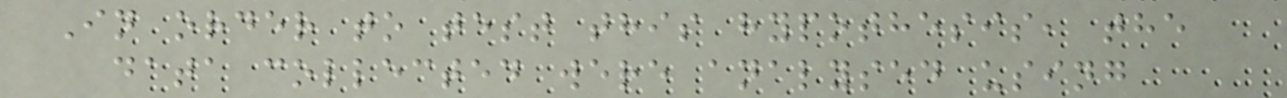In order to test this hypothesis, the
data collected were analysed using
